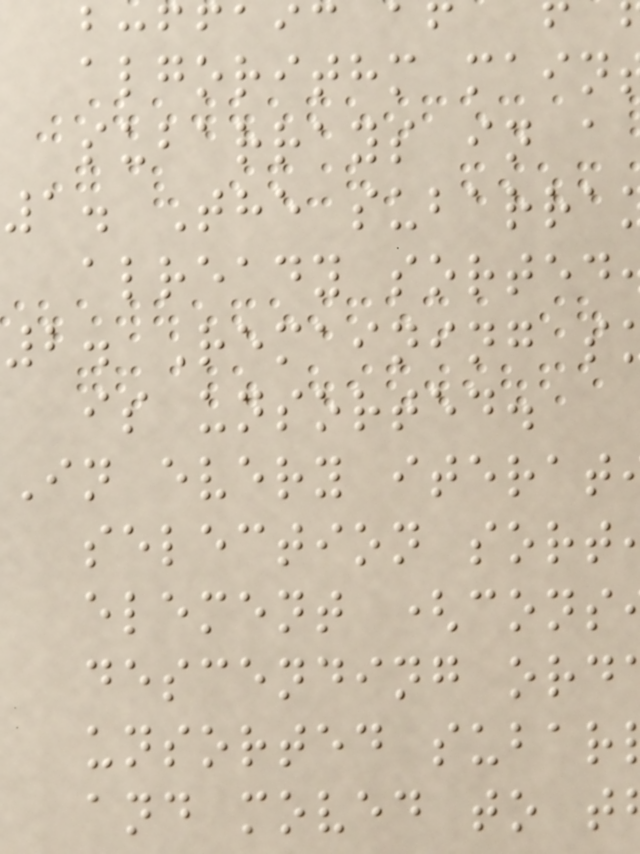algorithm main
subarrays in a
1. The subarra
already sorted
2. Remaining s
is unsorted.
In every iterat
selection sort
element (cons
descending ord
unsorted subar
and moved to t
